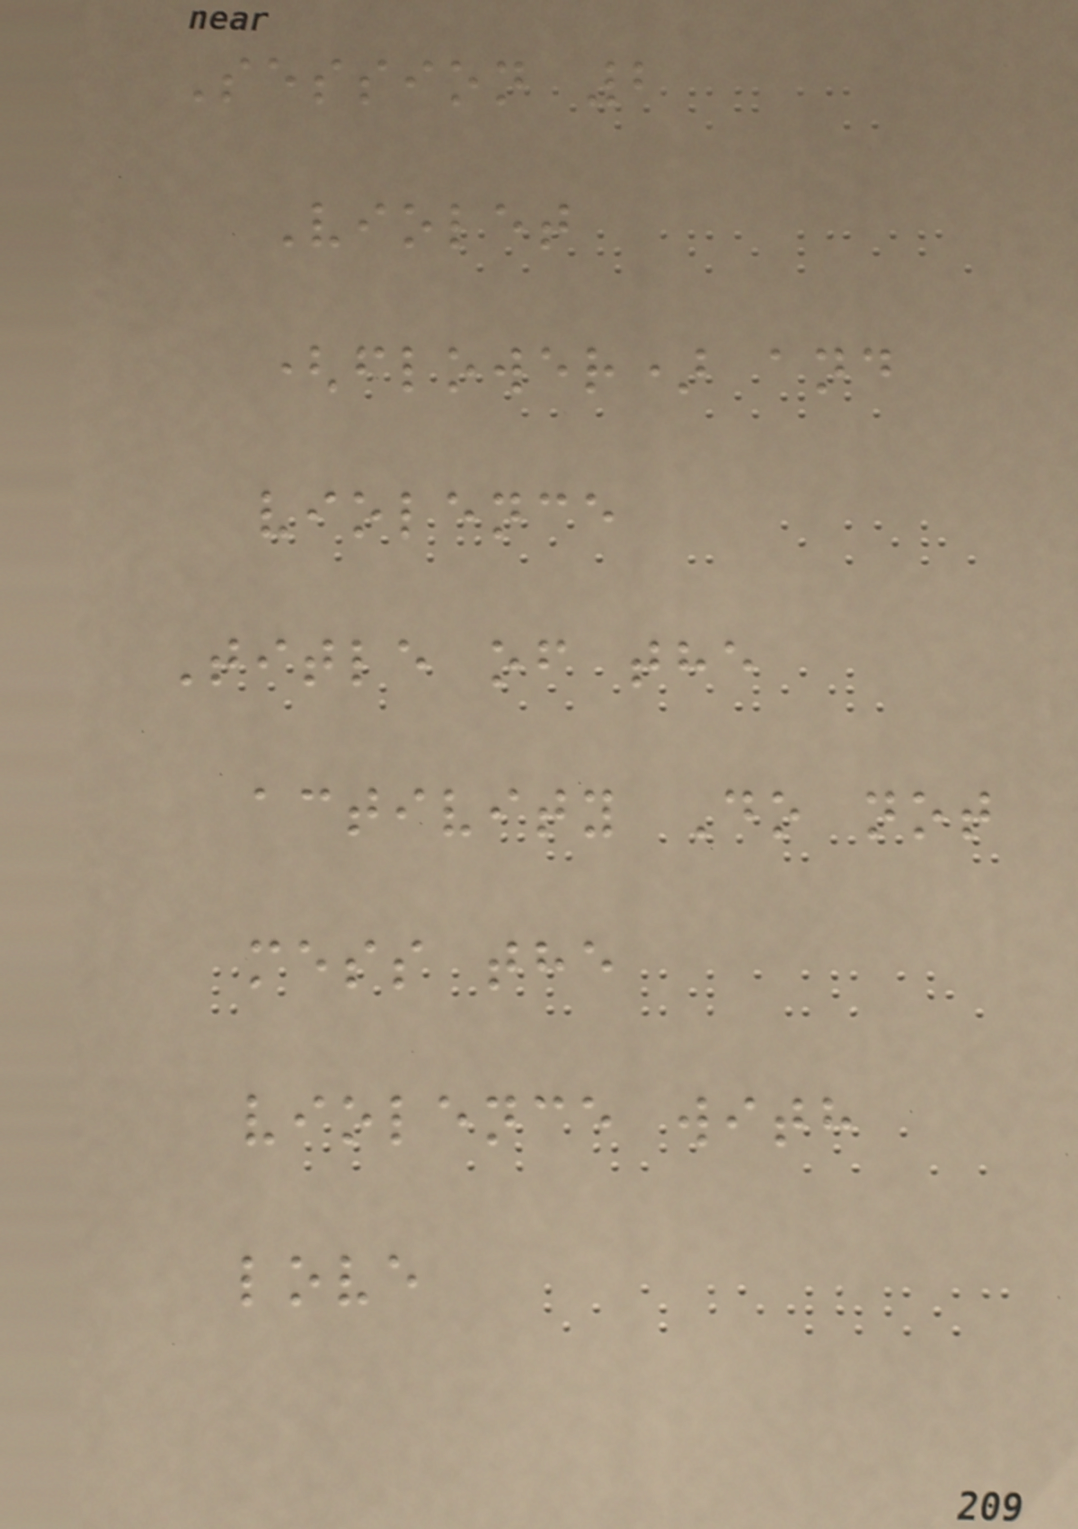Session 2
Violet
(flower) and
violence
Title of the
activity Do not
mess the
violence with
love
